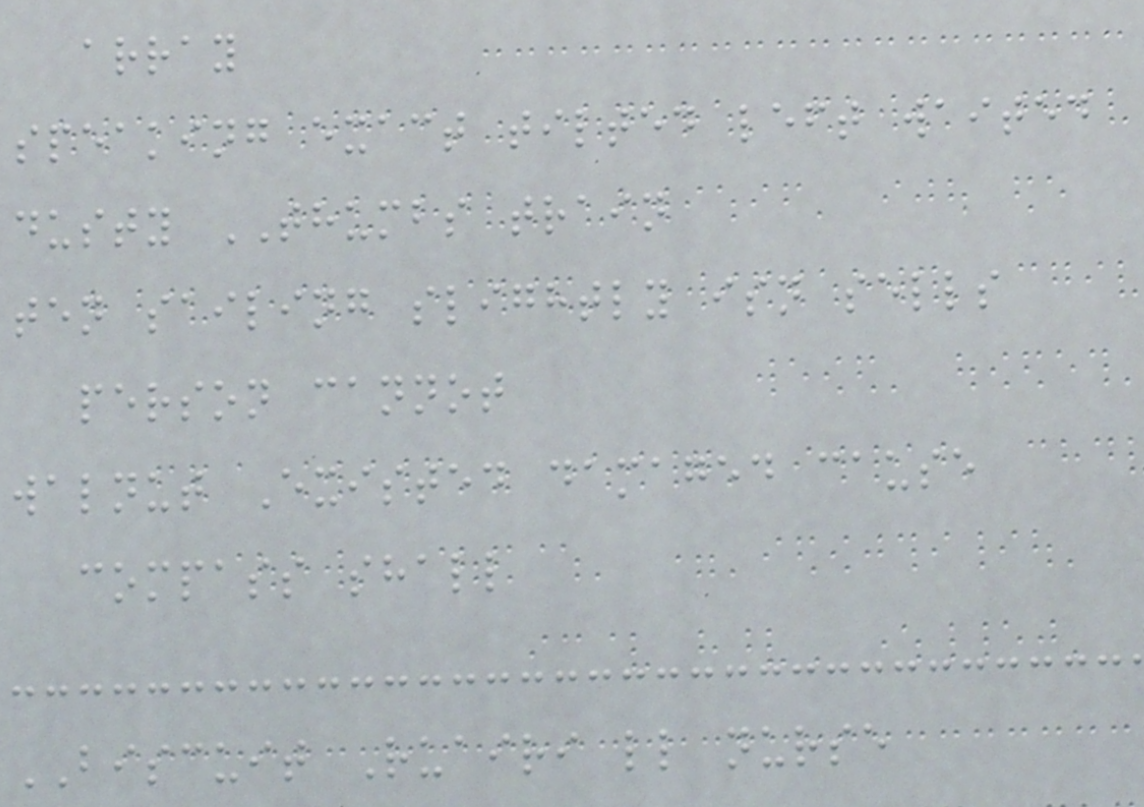array
speaking exact tilted left waited
dusty THUMBS train
ten sailing slightly isn sells
person cannot
walnut Existed damaged cause
compass shall
BISCUIT Ruairi ll nurse
